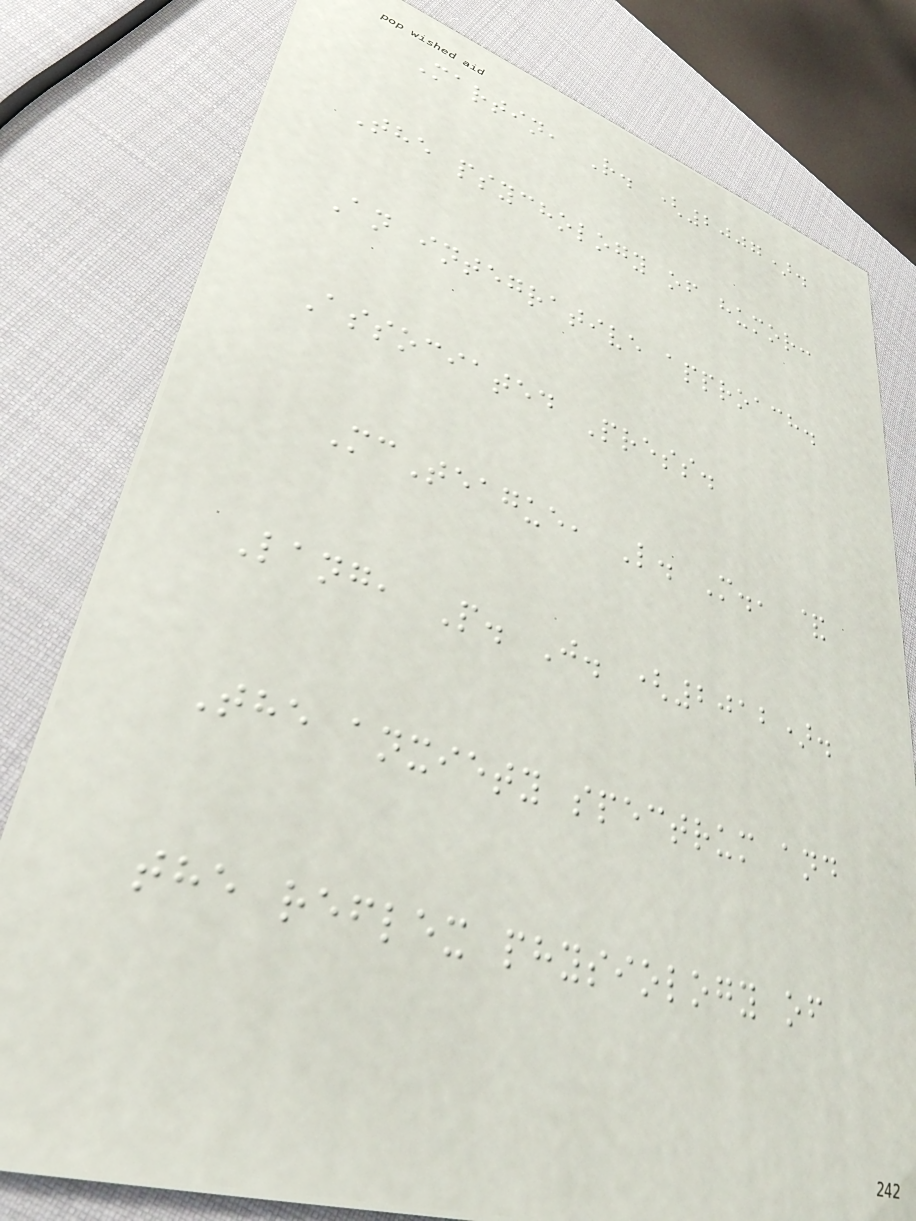Martin, R. (2007).
The psychology of humor:
An integrative approach.
Associated Press.
McTeague, L. M., &
Lang, P. J. (2012).
The anxiety spectrum and
the reflex physiology of
